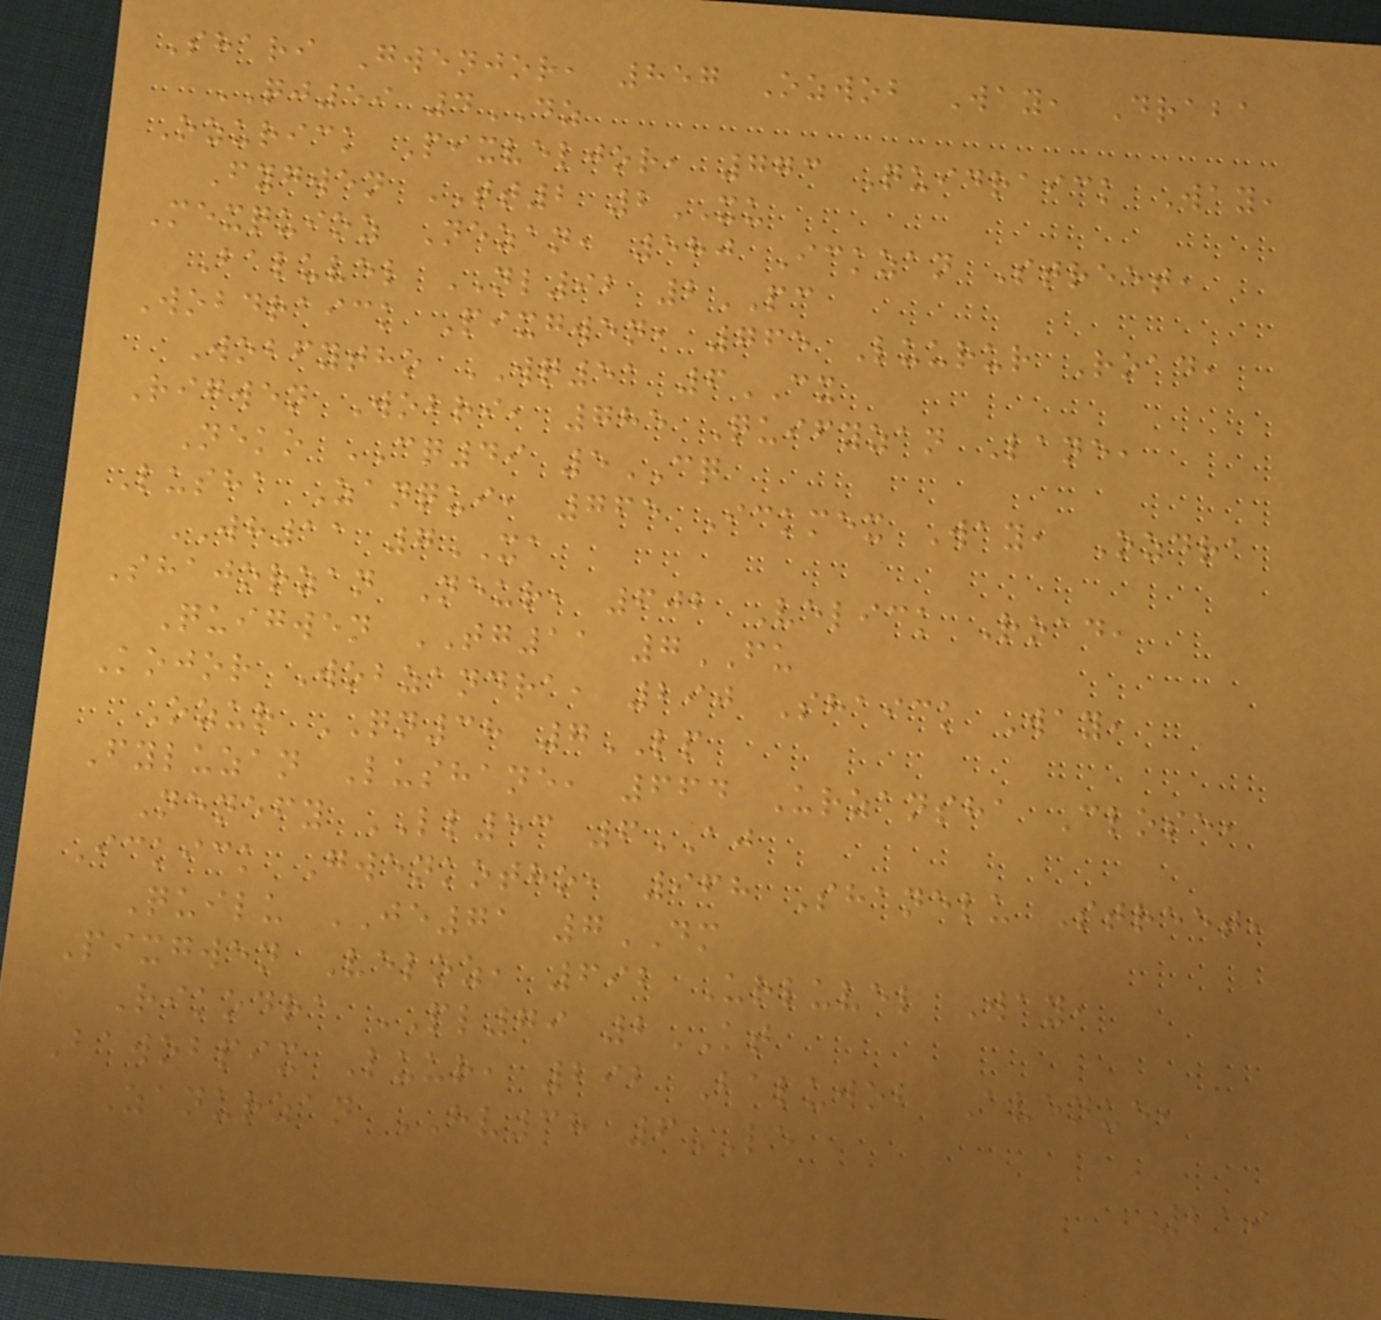Shari Gwenjor, 857 Ozwob Way, Draba
QJ59 4DZ
Ozurick Pixveljor, 773 Quidraick Way,
Fygwen TT2 2XU
Mexquioz Nezan, 580 Ickzan Street,
Baluvel NL92 2PC
Wobdraick Pixgwen, 765 Luurur Road,
Wobfytho WQ51 6CX
Rigwen Wobri, 785 Quifyzan Lane,
Neko CQ49 5CQ
Lusha Zanqui, 765 Ickmex Way, Ozdra
WH11 7XA
Shajorzan Neur, 602 Velick Road,
Quigwen TG11 7FU
Kojor Wobzandra, 290 Shaick Way,
Ozur QN38 7LP
Fyluzan Lushane, 664 Urzansha Close,
Nenefy LL53 6AJ
Ickick Gwenkotho, 968 Shanelu Street,
Quilu JE71 7DM
Pixgwen Veloz, 692 Urluvel Way,
Rikodra PL79 2KT
Bawobpix Luur, 292 Baluwob Avenue,
Zanurzan HV38 6LE
219
